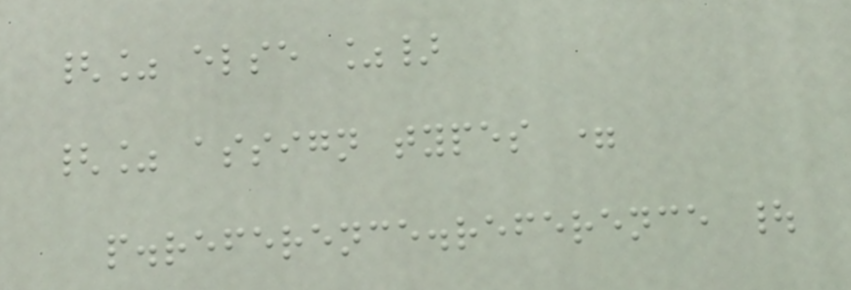{% else %}
{% assign types =
p.reference.reference |
